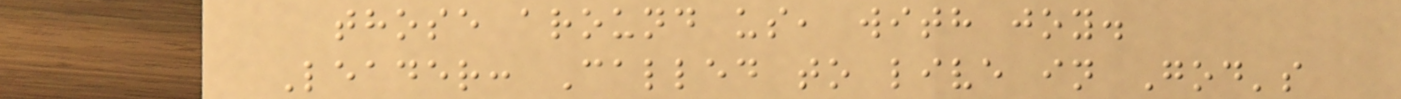those around us, with joy.
Leader: Called to live in God's
